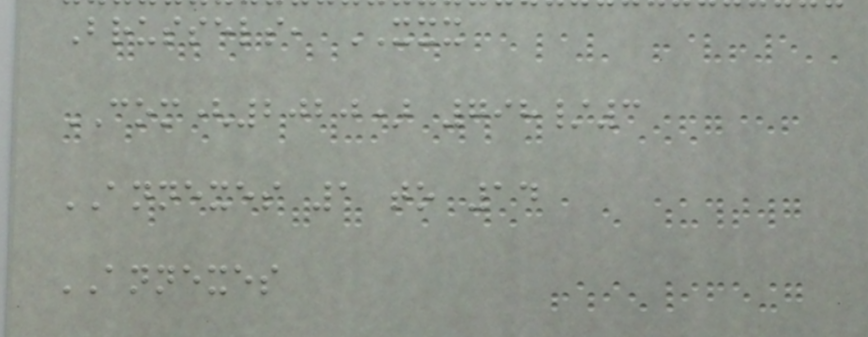Brussels, XXX
COM(2020) 798/3
ANNEXES 1 to 14
ANNEXES
